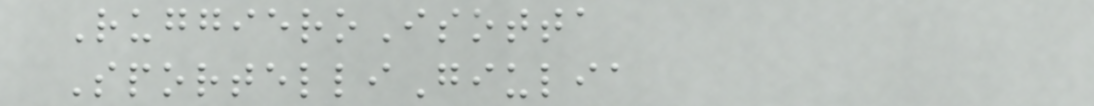RuggieroIsotta
SportelliGiulia
